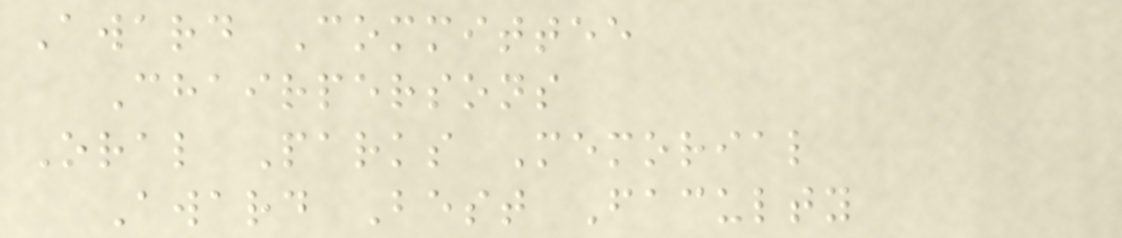Award Committee
Chairpersons
Oral Parks Memorial
Award Best Faculty
